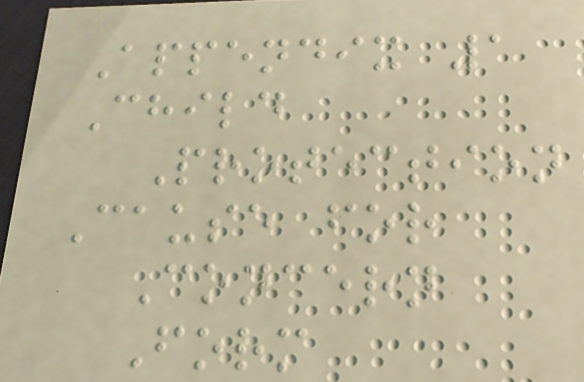Appendix 1
Child
Protection
Cause for
Concern
Form
